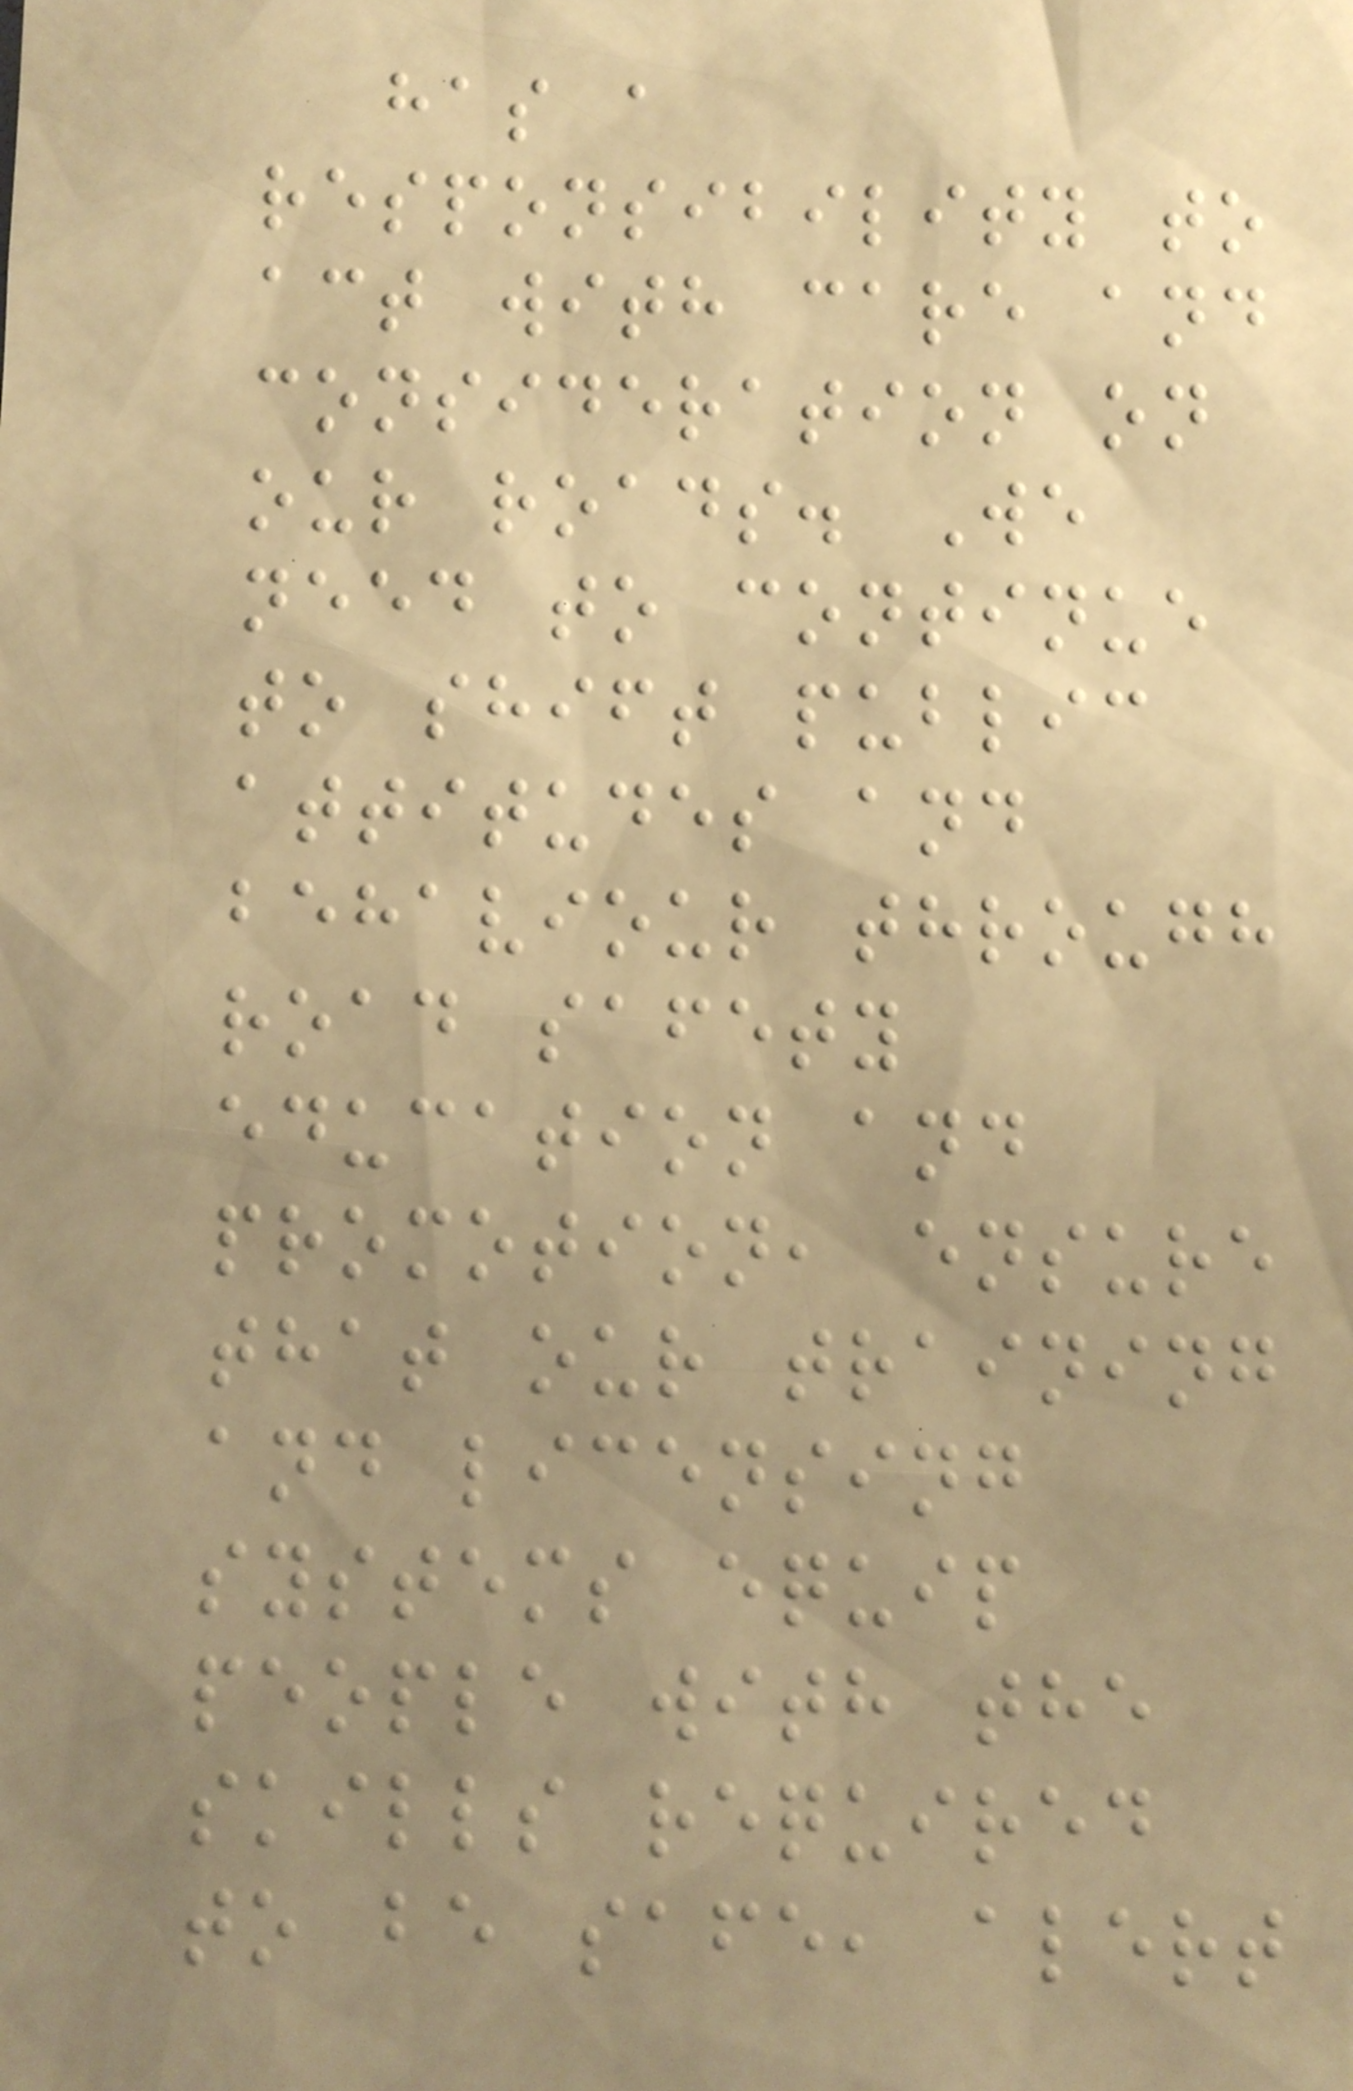has a
responsibility to
act with care and
consideration on
our roads. We
need to continue
to shift public
attitudes and
behaviour through
road safety
education and
promotion, ensure
that our training
and licensing
systems equip
people with the
skills required
to be safe, alert
